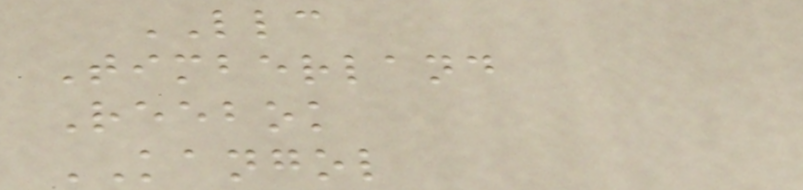LLC
Timberland
Reebok
KANGOL
